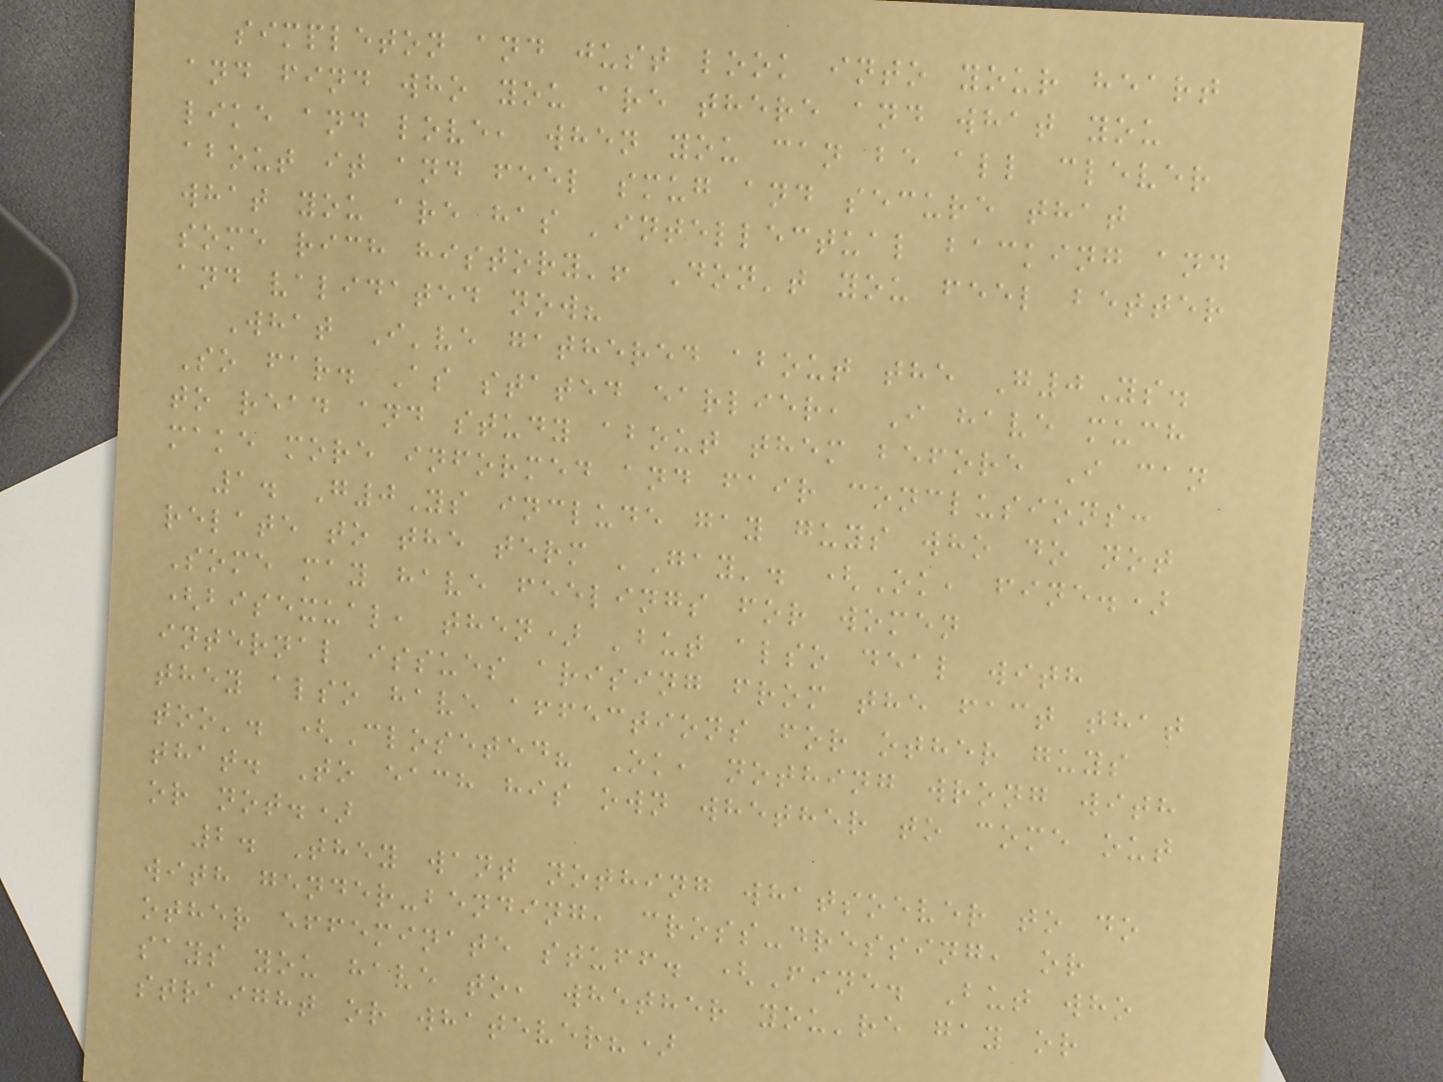simpleton and just look into your heart
and find who you are there and what you
like and love, when you can be all clever
about it and feel smug and secure that
what you are has 'intellectual backing and
some rich history'! Don't you feel better
and validated now?
What I've gathered about the G0Ys.
So far. As stated earlier, I have much
to read and study about them before I can
make more informed and fair conclusions:
1. G0Ys include gay guys who do not
relate to the term 'Gay'. (Ok, fine.)
Some may have feelings for women
(bisexual, then) 'but also deal with
internal issues arising from the fact that
they also have affections for other guys
too'. (Closeted? Ok, nothing wrong with
that. To each his own whether to come out
or not.)
2. They want nothing whatsoever to do
with gender-bending, cross-dressing, or
other effeminate stuff. (Fine. But who
says you have to, whether you're gay or
straight or whatever?)
